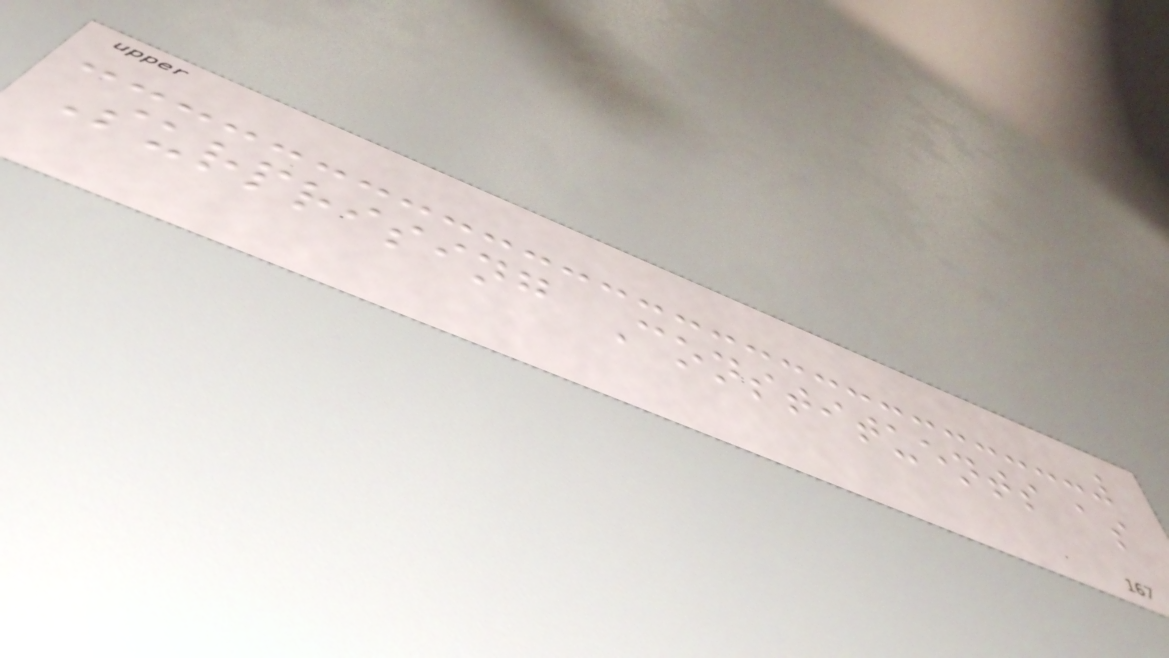Surprising Constituents as
